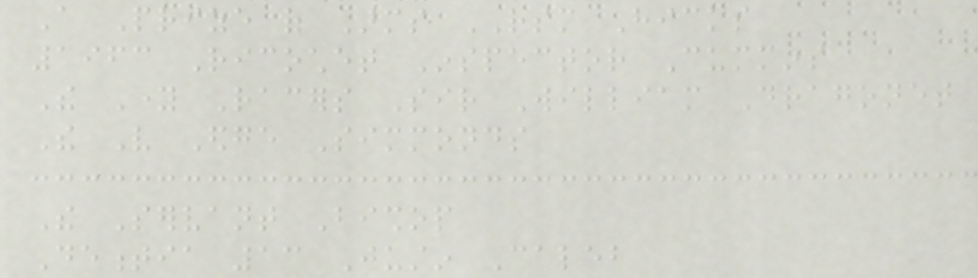A Prize of Arms RSM Hicks
1963 Ricochet Inspector Cummins
The Young Racers Sir William Dragonet
The Very Edge Simmonds
The Servant Bishop
Dementia 13 Justin Caleb
